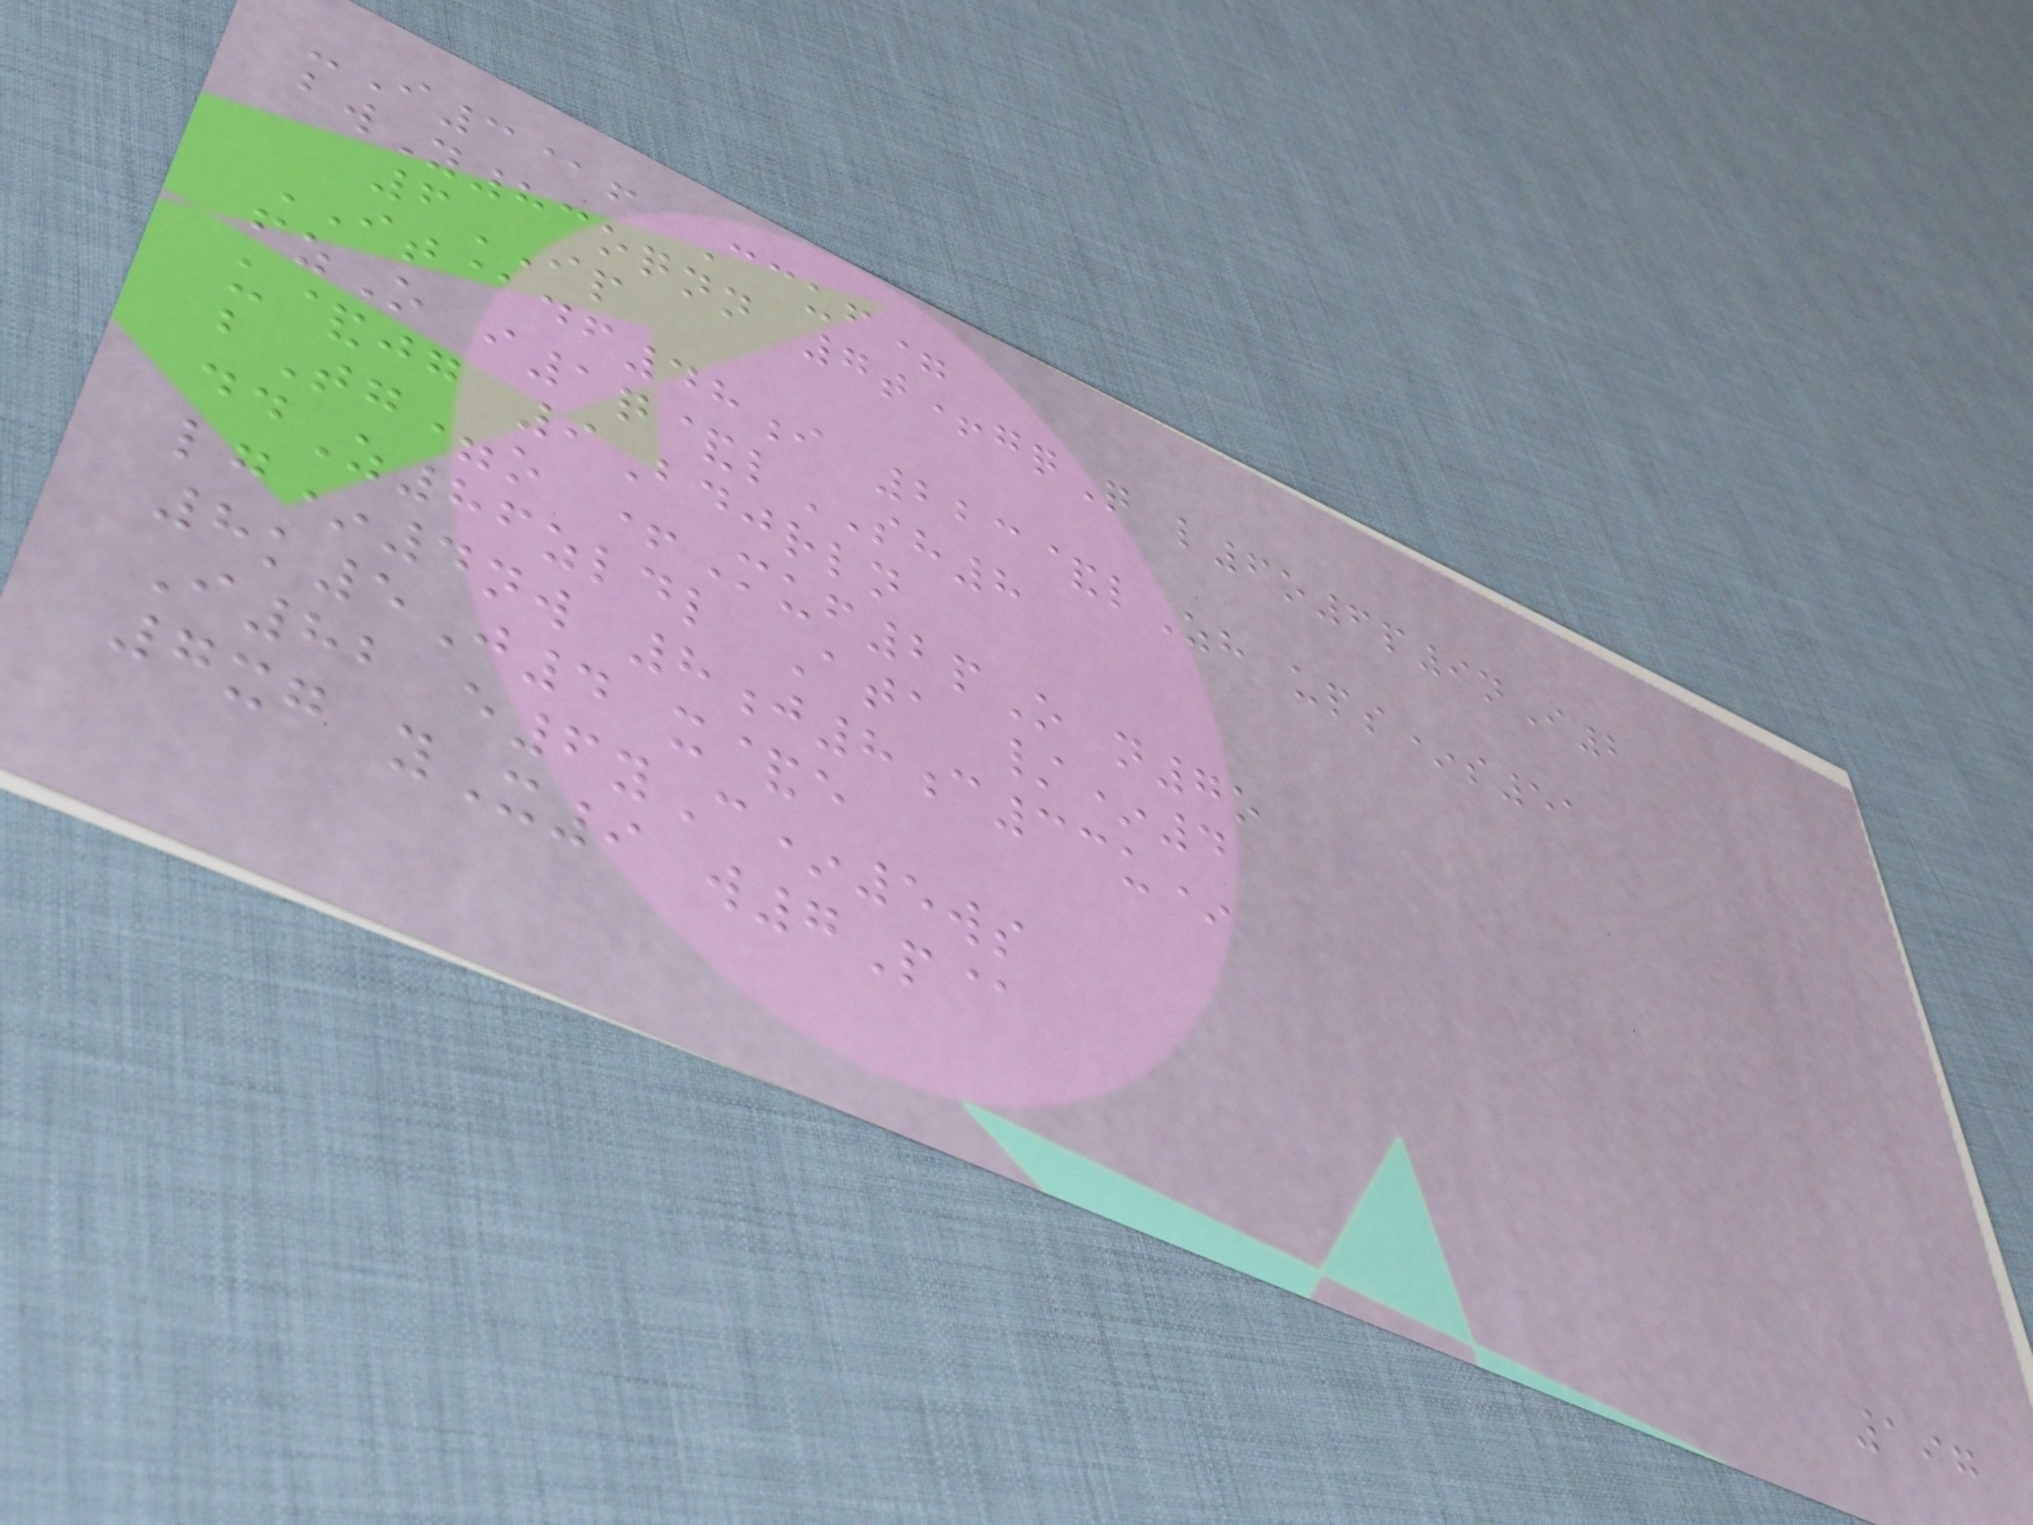-I3@f Ccuf=
bwY83oqnn 7t+gqQ l6o6p9nI2
6IP
IT@df48i 223&lZh ups*s51
fzO i1q&lSH8
u&jg 9Bdjrln
bTg=o +Muf2pO n7o
ddZ86zldl Ata /*4
lg*4nw 8j8c33u*
8k5J4 x&e
I82 e6yC*5ws
7xg yX9 w7P@
197
